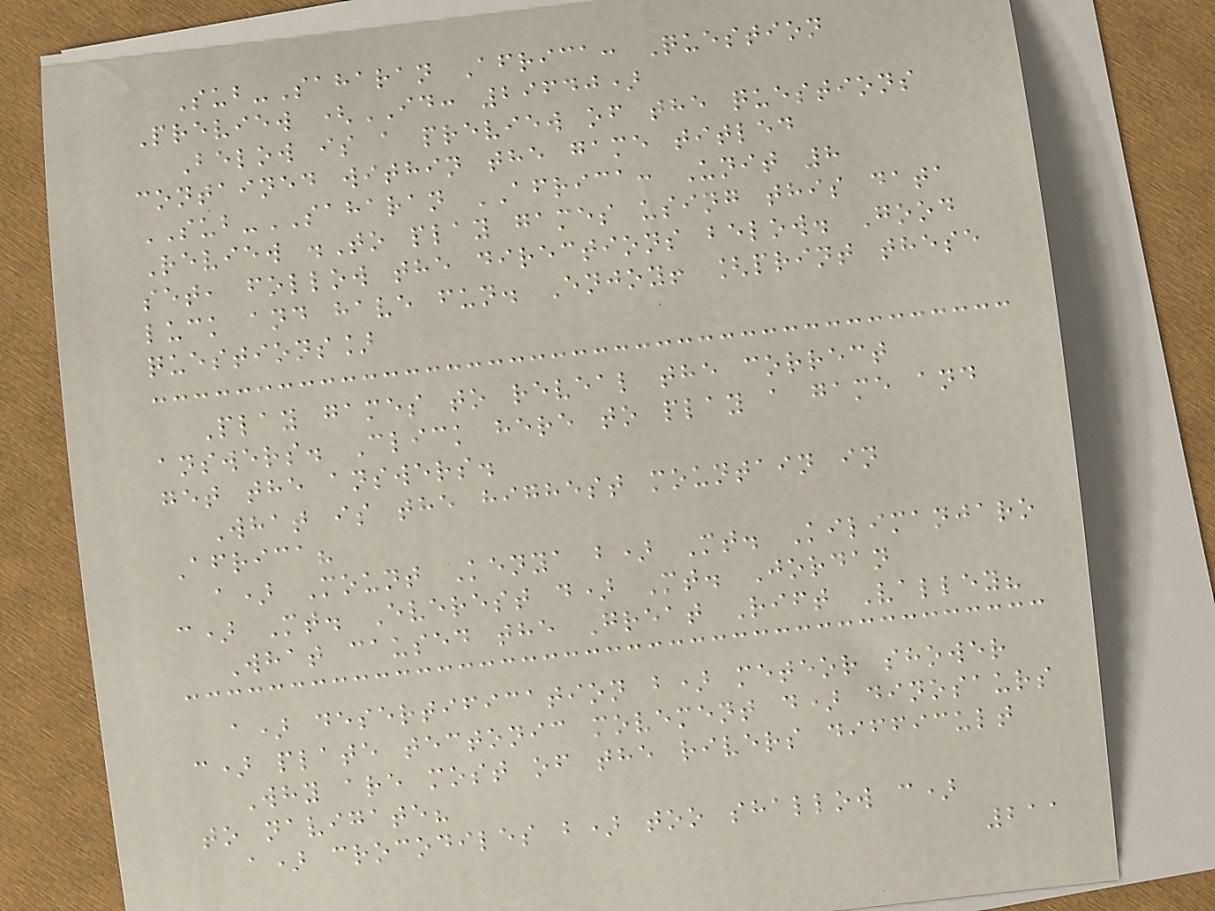Sub-Saharan Africa: Question
Preview (ID: 29640)
Below is a preview of the questions
contained within the game titled
SUB-SAHARAN AFRICA: Unit 8
Review .To play games using this data
set, follow the directions below. Good
luck and have fun. Enjoy! [print these
questions]
Play games to reveal the correct
answers. Click here to play a game and
get the answers.
What is the highest mountain in
Africa?
a) Mount Kenya b) Mt. Kilimanjaro
c) Mt. Everest d) Mt. Jordan
What caused the Great Rift Valley?
a) desertification b) meteor shower
c) plate tectonic movement d) dinosaurs
Why are most of the rivers difficult
to navigate?
a) crocodiles b) too shallow c)
211
